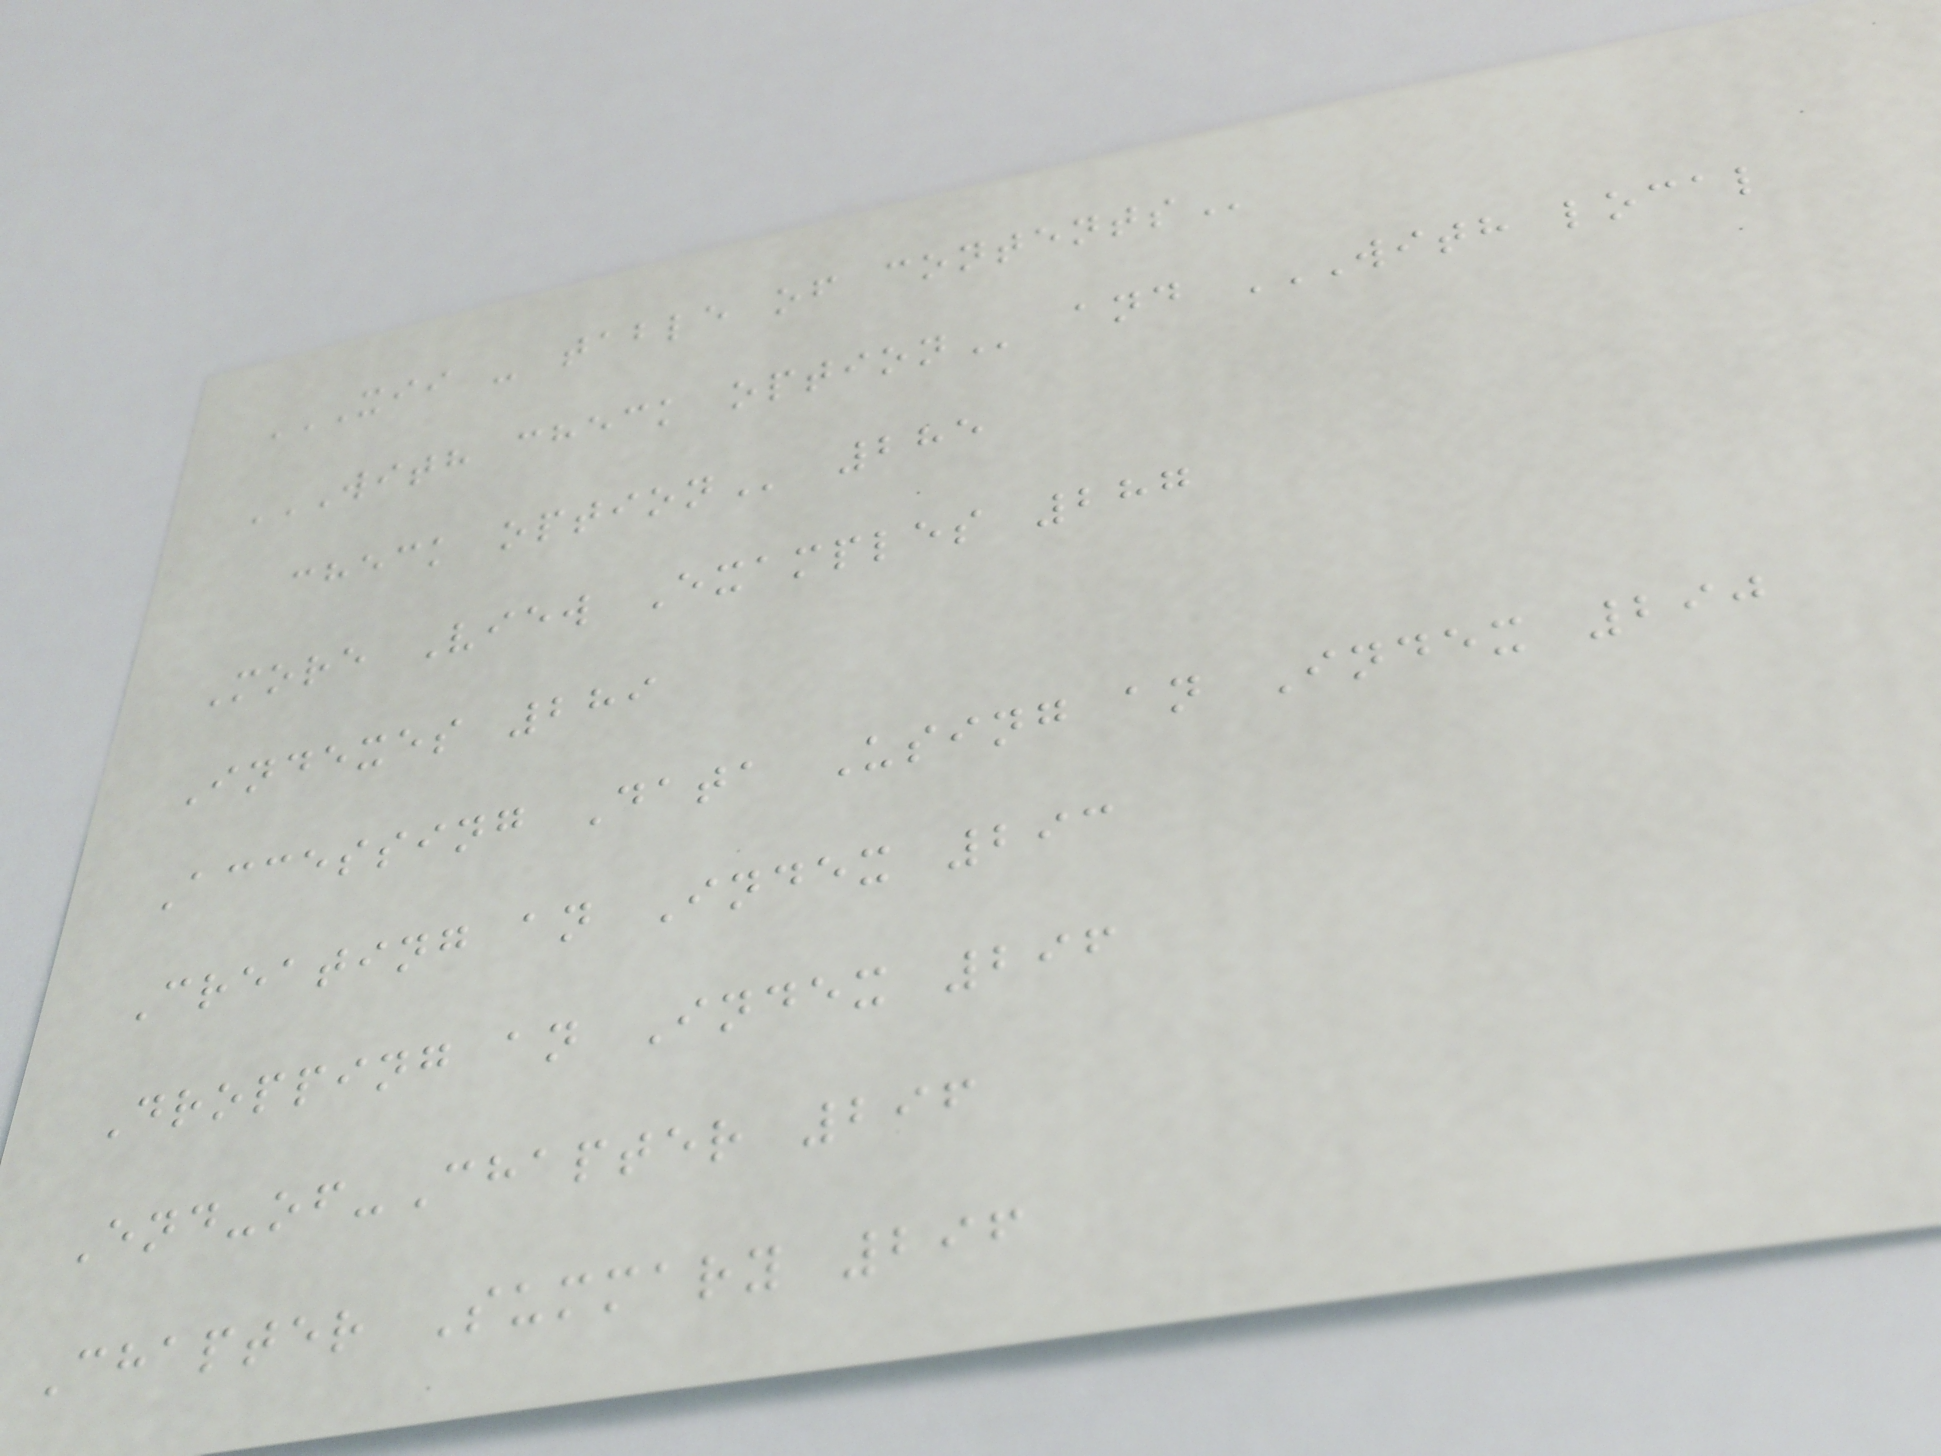XII - TABLE OF CONTENTS
WITH CHECK OPTION and WITH LOCAL
CHECK OPTION 285
More View Examples 287
Indexes 289
Accessing Data Using an Index 290
Creating an Index 293
Dropping an Index 296
End-of-Chapter 296
Chapter Summary 296
